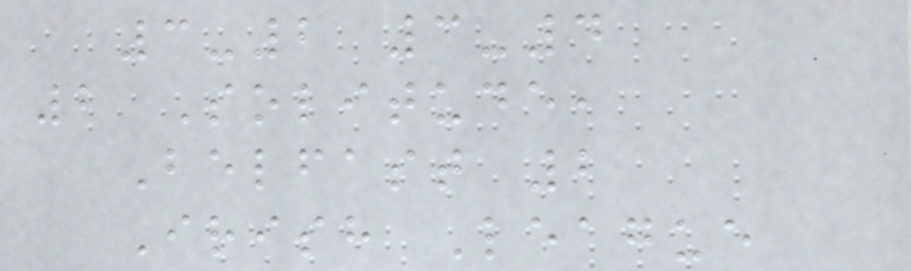3-2 3-4
2 Solitude,
Belfast 2
Irish League
